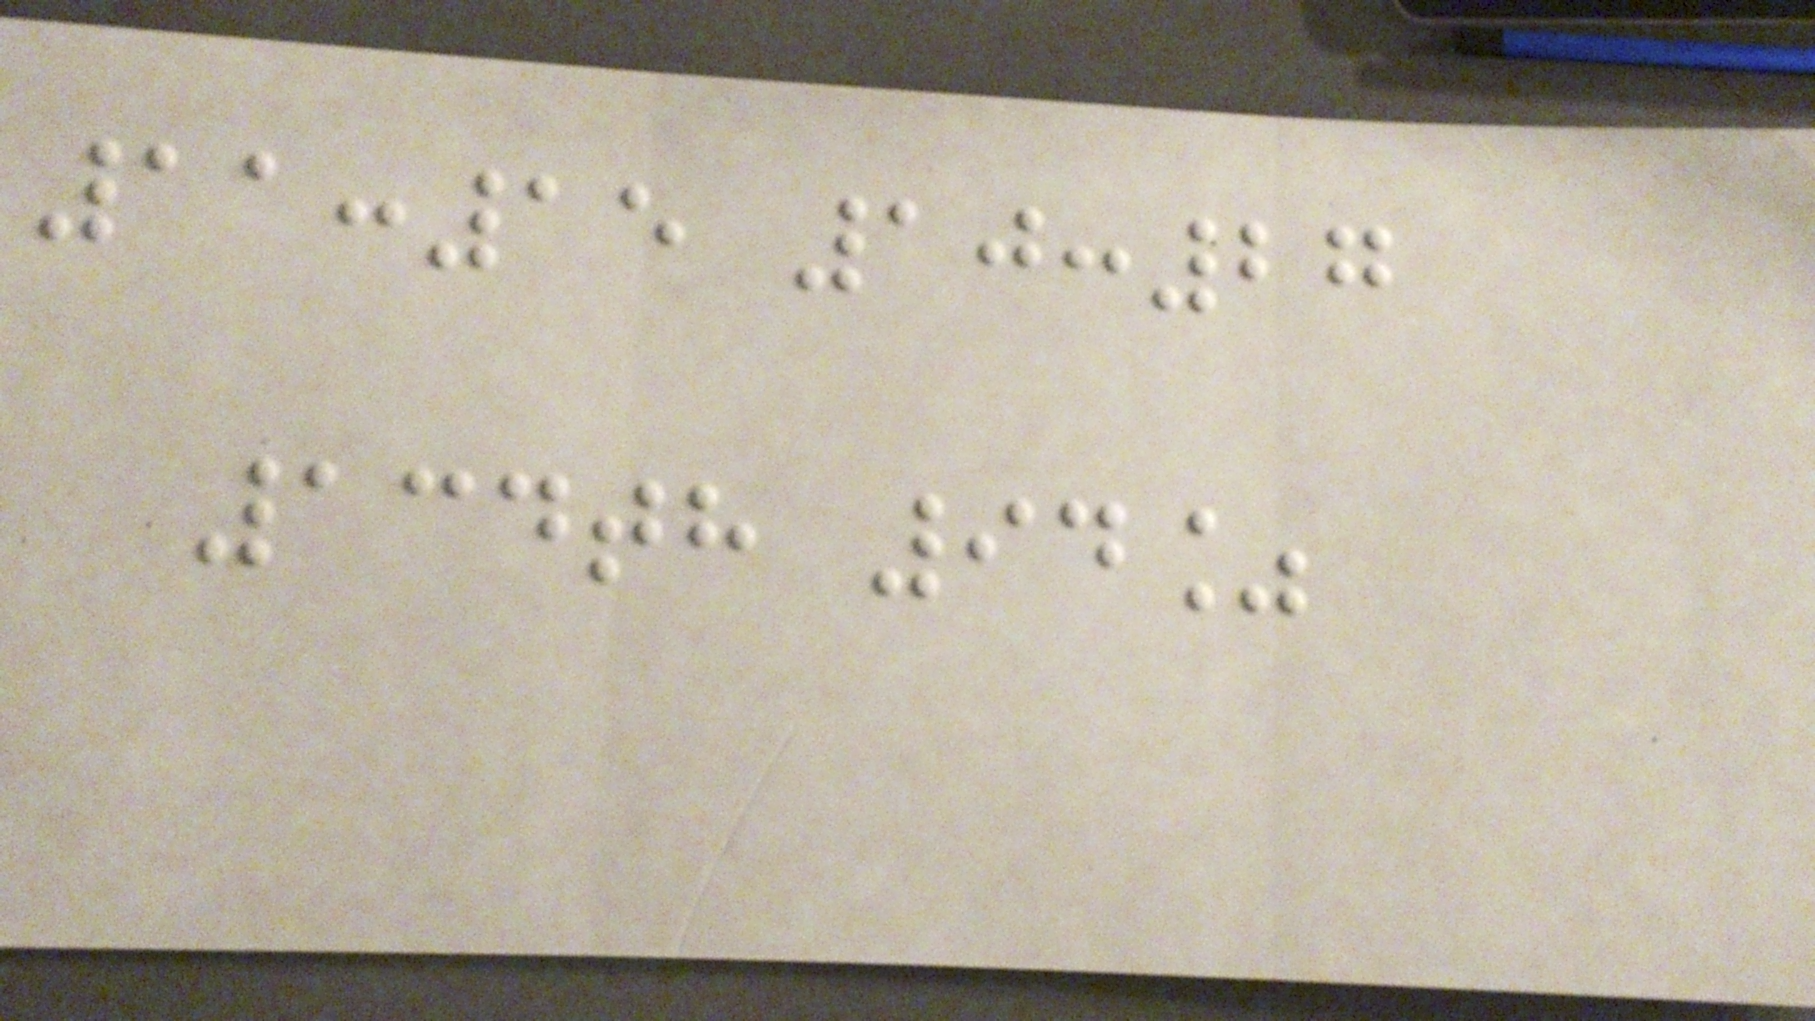11:15 10:27
134th 94%
